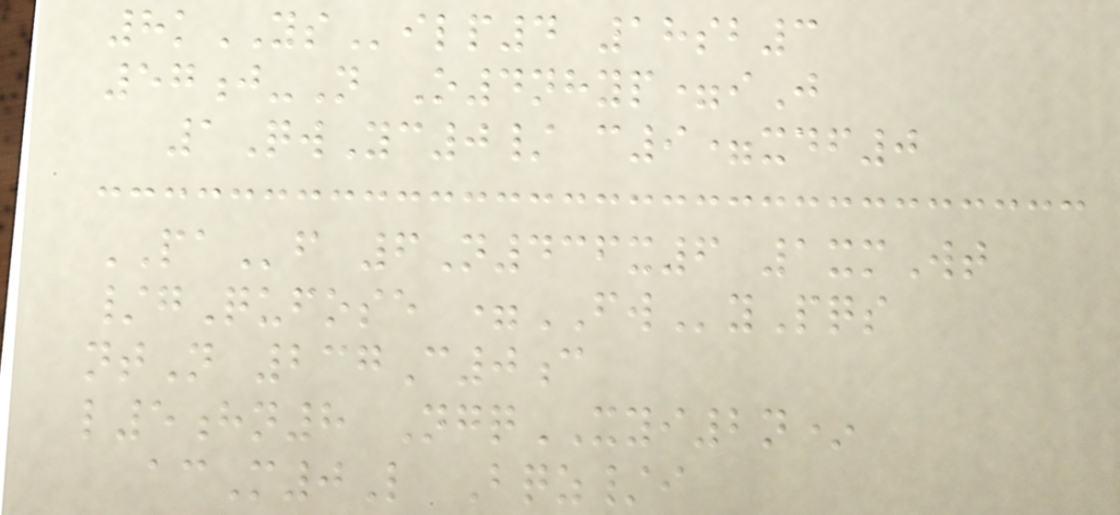8kYSilp4 18sb3
57j-N O4nhyp=iJ
1QwYc0/ c9=xdf0
PAf 6N436x6 1xmWt
/gQufose =FWyPqs
ntN 237C0c
l5hn8 NgqXYI2n*
acM0L Bqz/i
